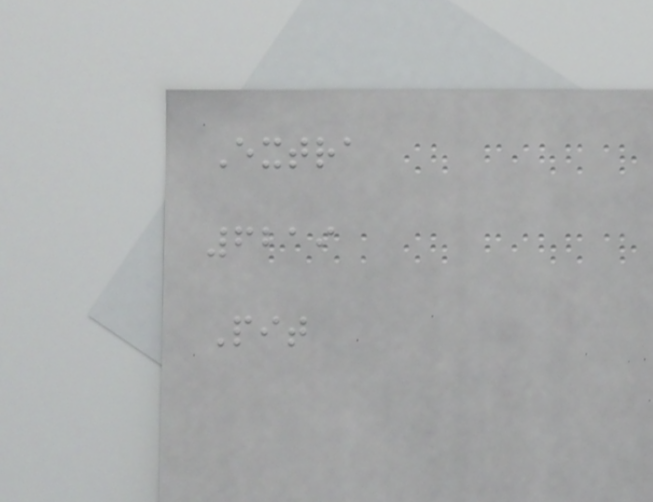Extra
6219
Pit
